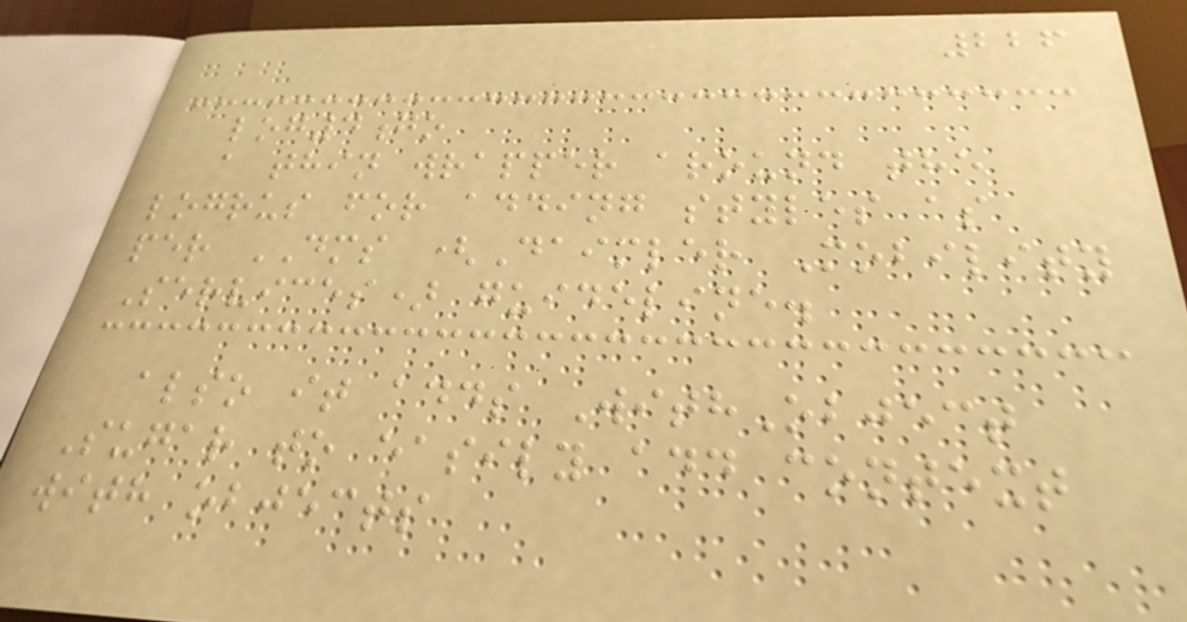226
log4go
a thin wrapper around the
logrus for adding styles as
per DMS (Daimler Mobility
Services) guideline.
also it adds WithObject
Sugar to easily add context
with objects
